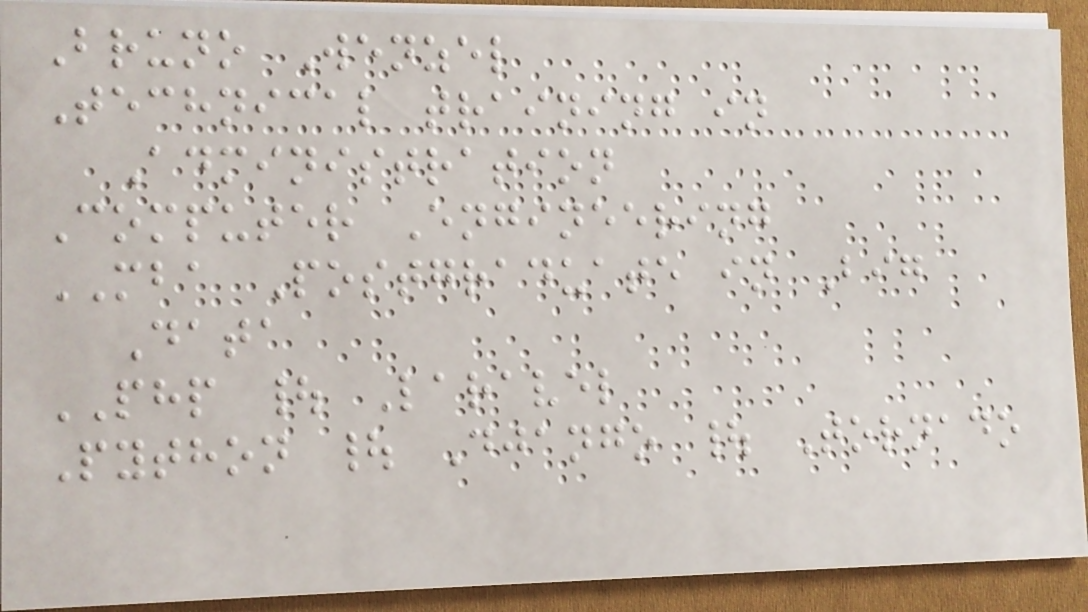Bruno Wenzel
Technical training in
Administration
Computer Engineering
MBA Postgraduate in Big
Data
PHP | Laravel
Python | Django | Tornado
